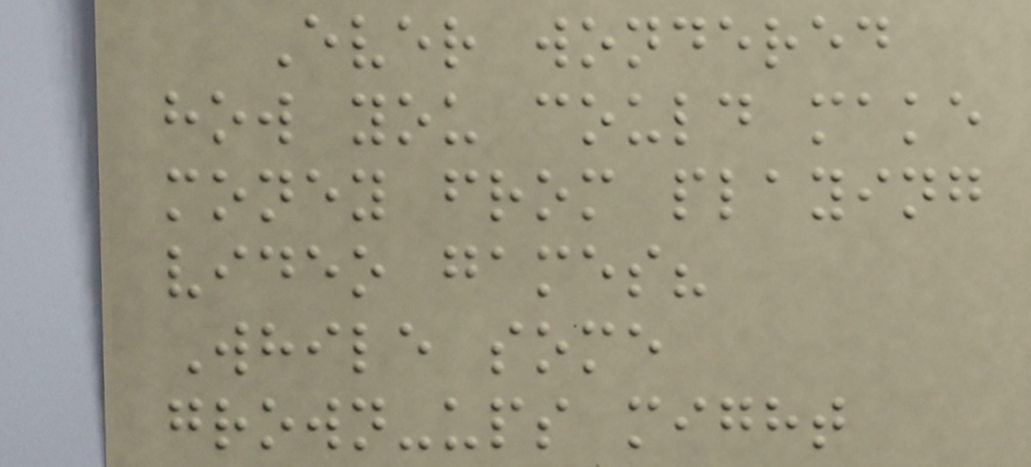Ever wondered
how you could make
money from playing
video games?
While some
grown-ups might
